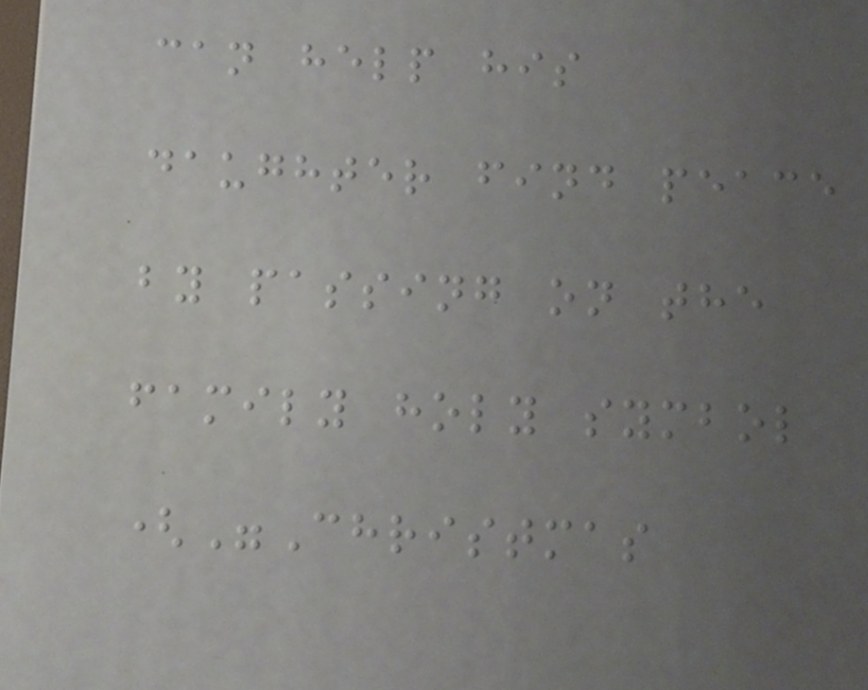can help his
daughter find peace
by passing on the
family holy symbol
("Christmas
